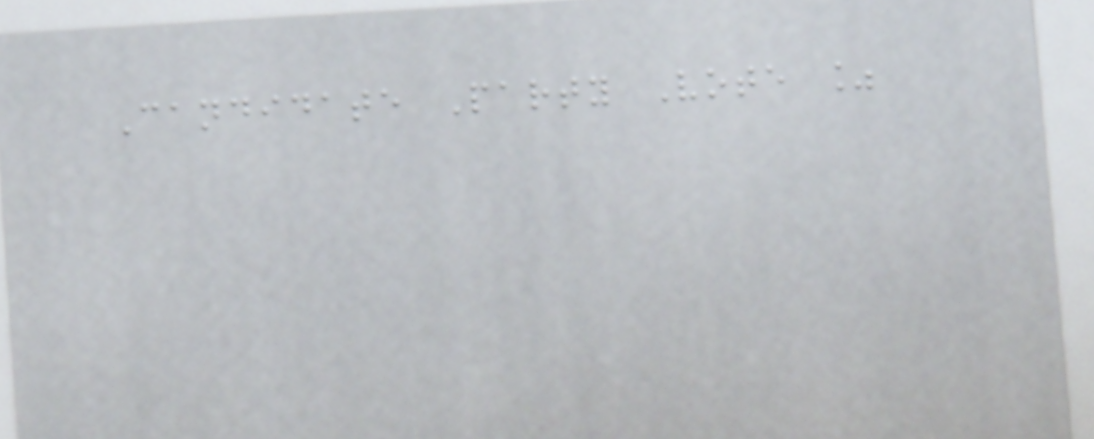Candidate Party Vote %
